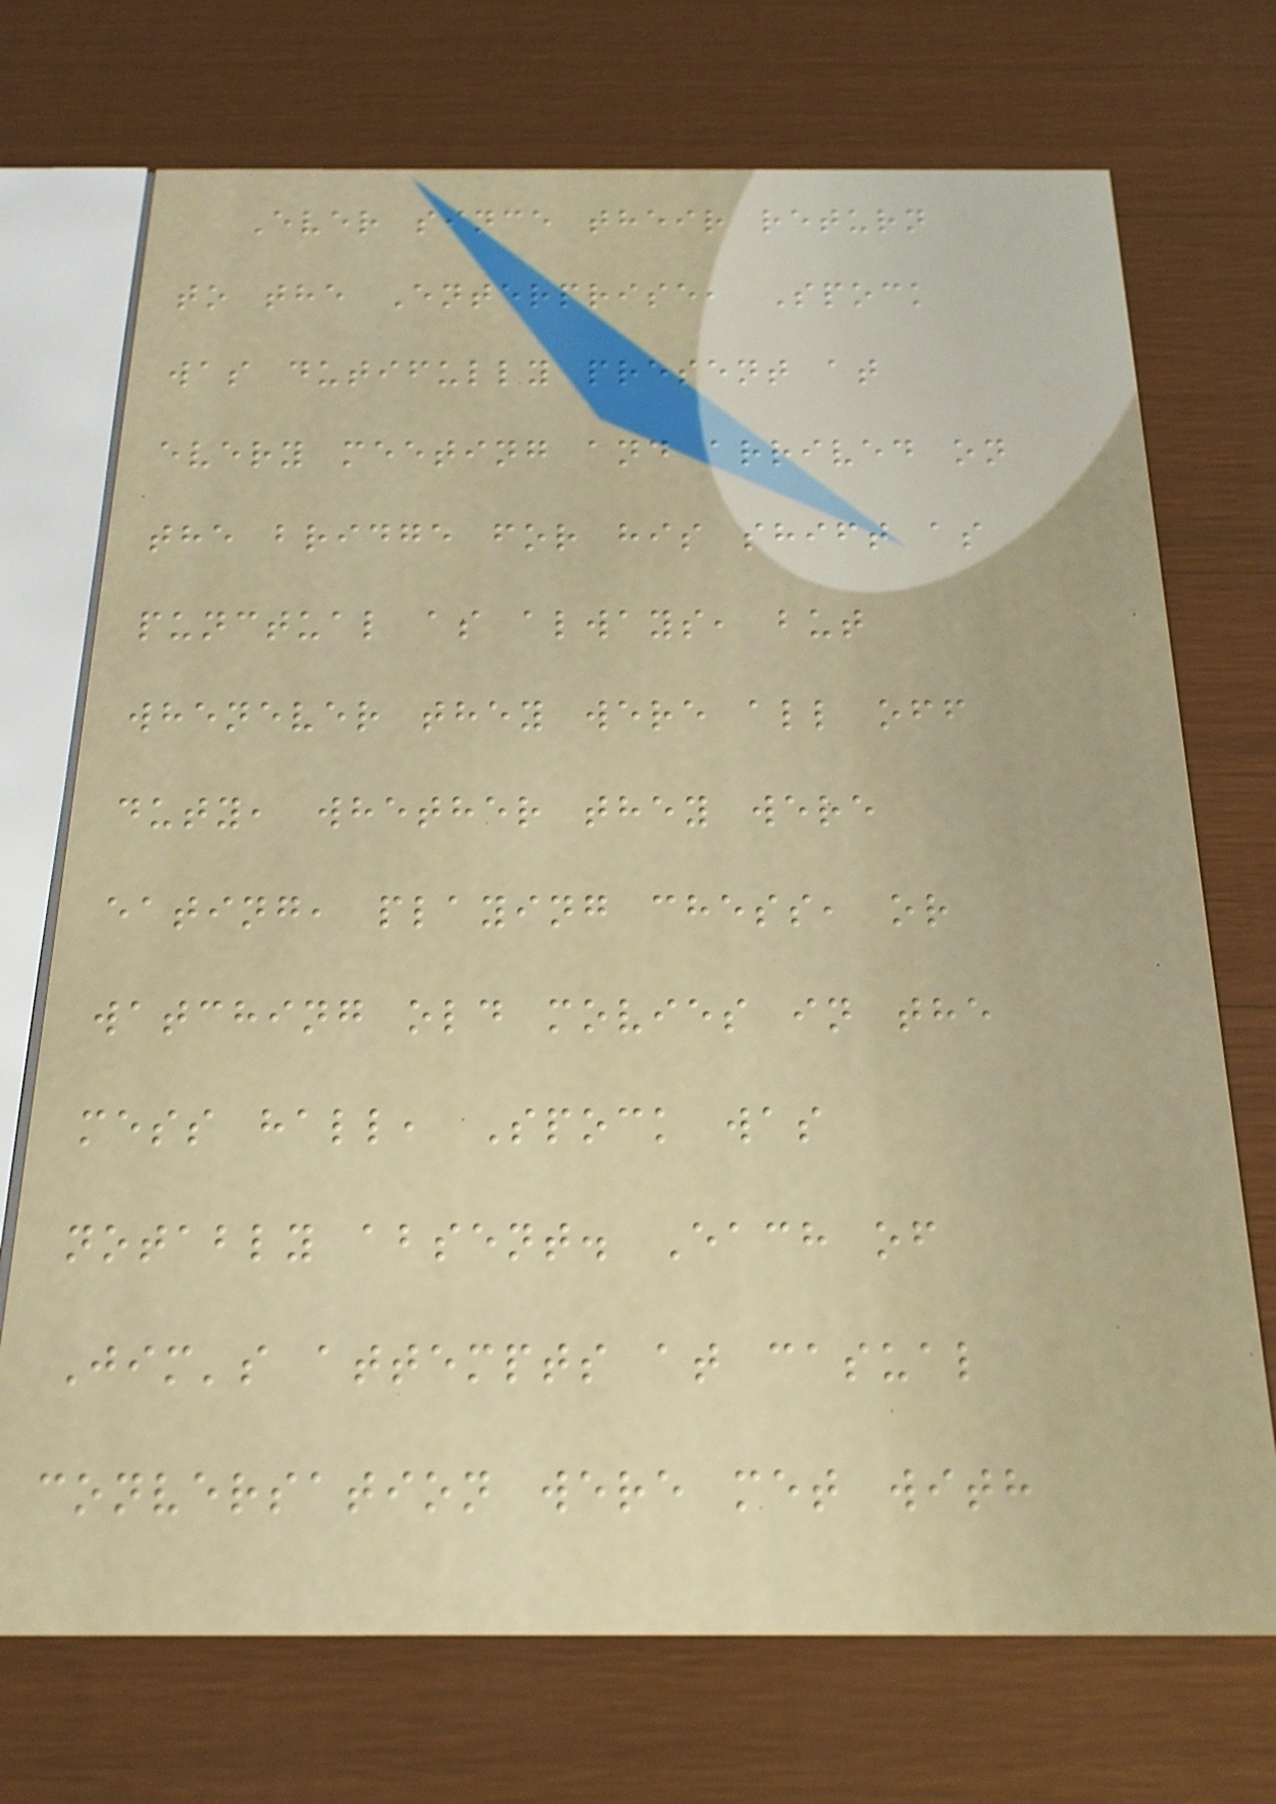Ever since their return
to the Enterprise, Spock
was dutifully present at
every meeting and arrived on
the bridge for his shift as
punctual as always, but
whenever they were all off
duty, whether they were
eating, playing chess, or
watching old movies in the
mess hall, Spock was
notably absent. Each of
Jim's attempts at casual
conversation were met with
